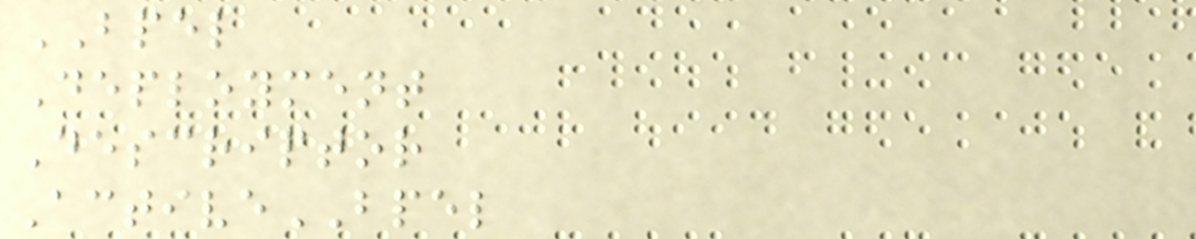BPEL
Deployment
Descriptor
ActiveBPEL
